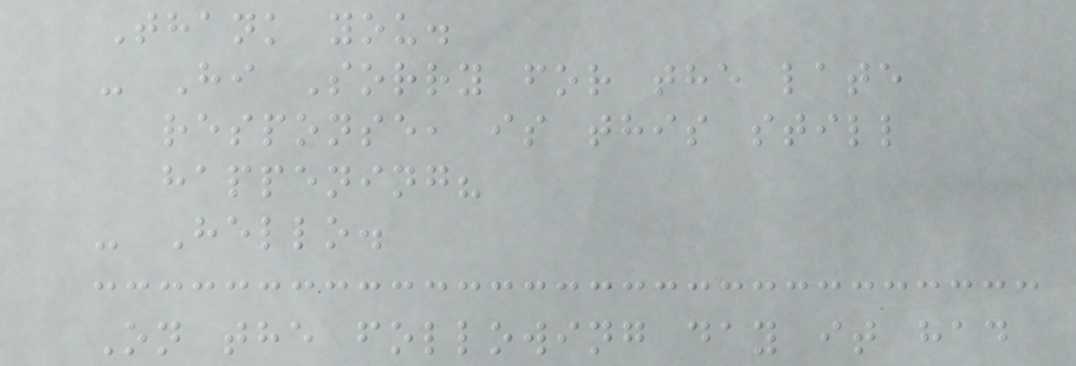Thank you.
- Hi Sorry for the late
response, is this still
happening?
- Hello.
On the following day it had
